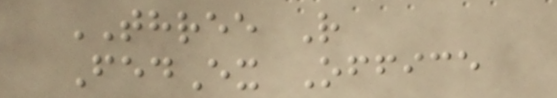THREE R
FedEx Office
